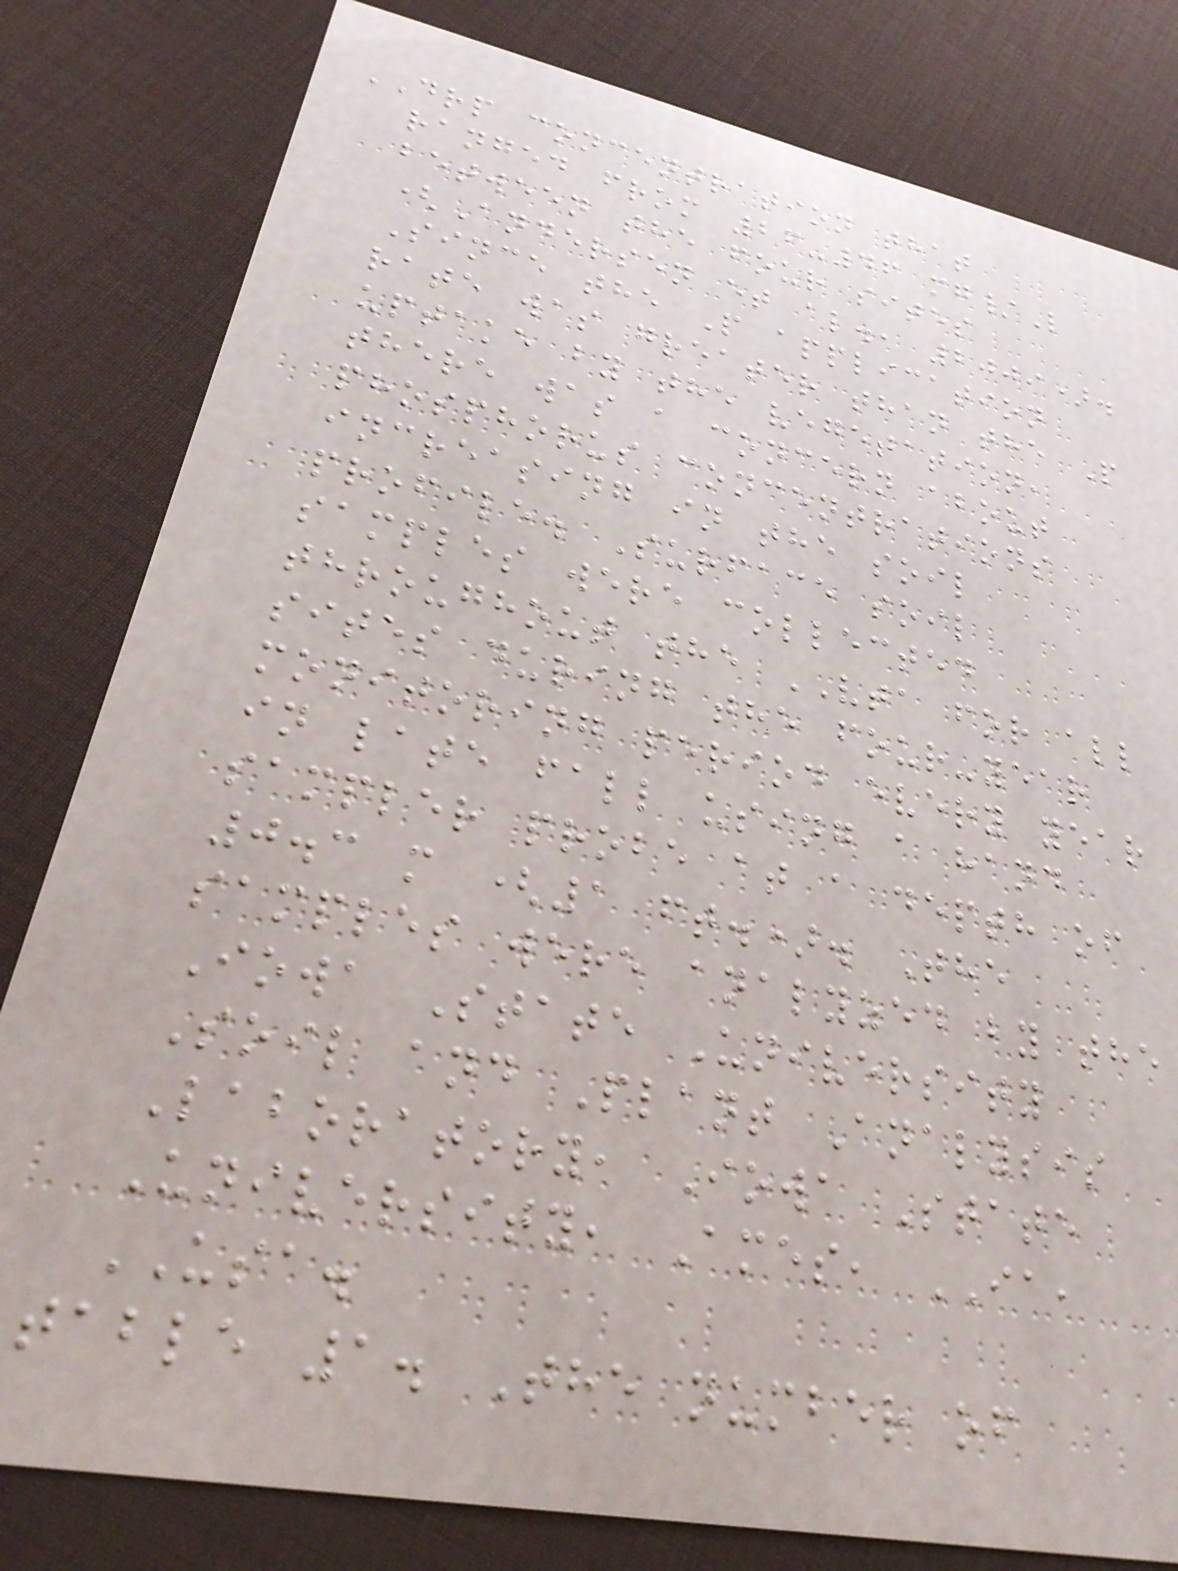DRP concentration that
ranged from 26-46 mg/L
between the four sites
(Andersen et al., 2009).
Since the P application
rate was greater than the P
uptake by the vegetation,
there was a concern about
phosphorus concentrations
increasing in the soil
profile. Surface soil
samples were collected
throughout the VTA for all
sites during the four-year
monitoring period every year
in late fall using a hand
sampler probe at a depth of
0.3 m (1 ft.). The
samples were analyzed by the
Iowa State University
Soil and Plant Analysis
Laboratory, Iowa State
University, Ames, IA,
USA.
table 1. The number of
